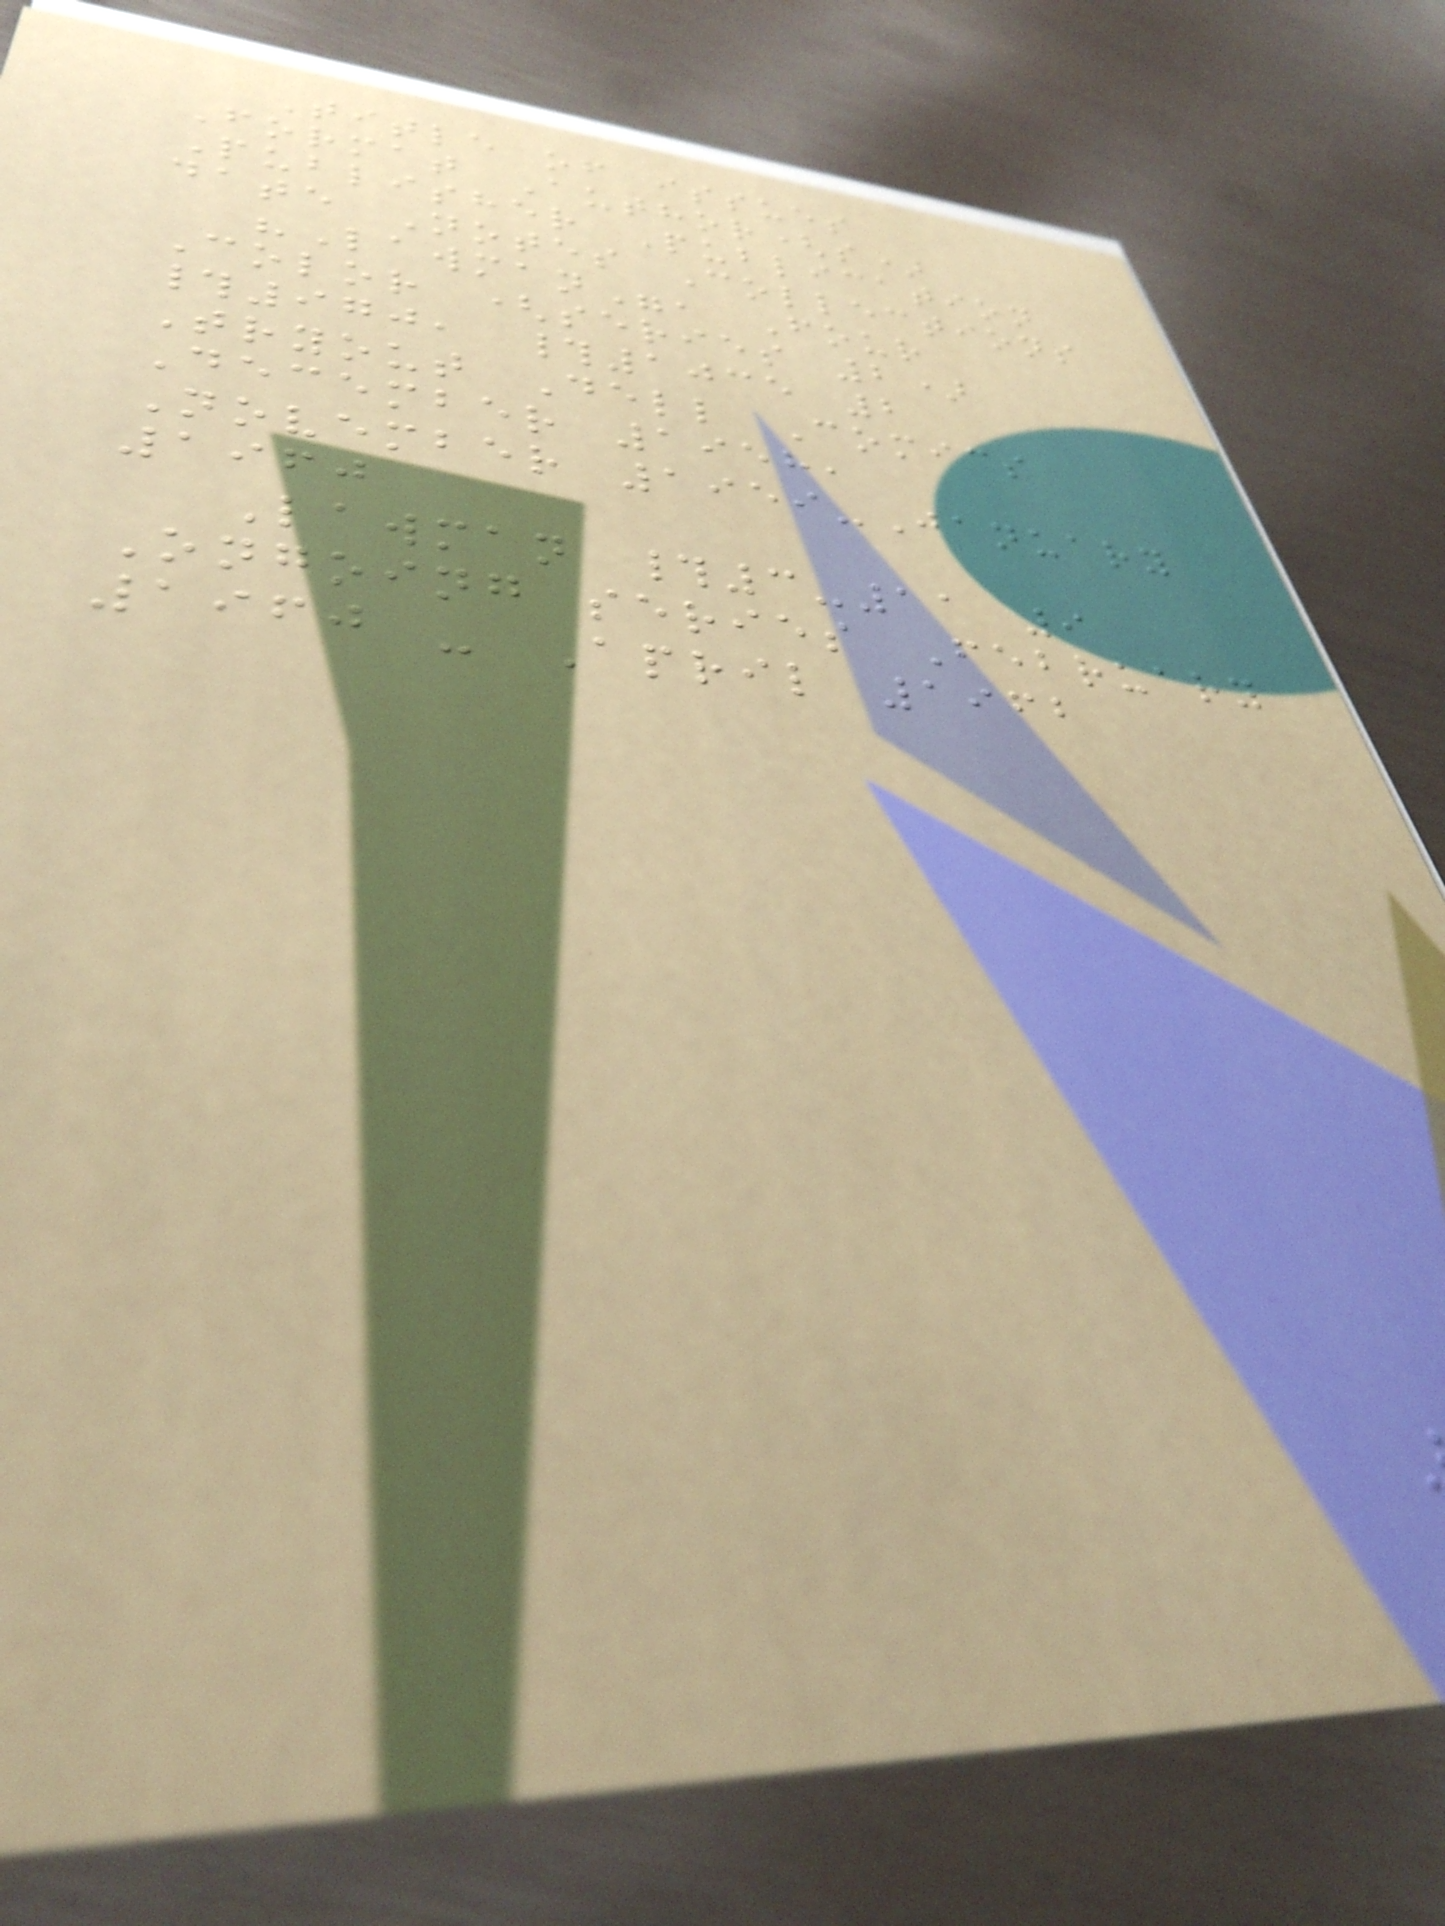Title of issues
Format Author(s)
Publisher Publication
date Notes Collections
"Lawman", Four
Color (series 2)
#970, #1035 2
Tryout Dell Comics
December 1958,
November 1959-January
1960
Lawman #3-11 9
Ongoing series February
1960 - April 1962
